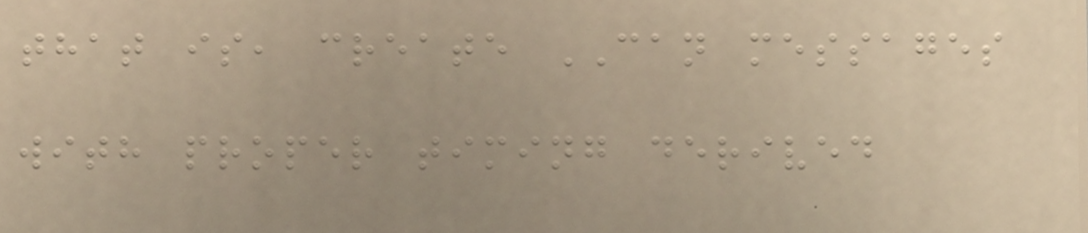that is, create CAN messages
with proper timing derived
